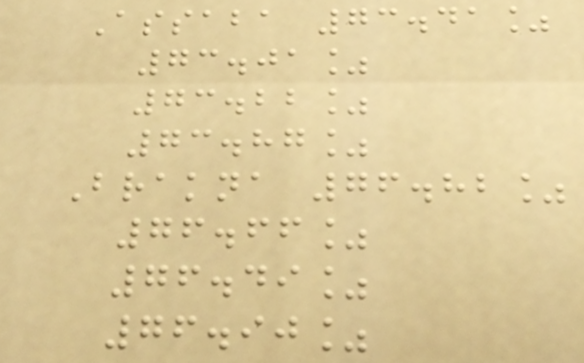Assaba 73.41%
73.01%
73.22%
73.87%
Brakna 76.82%
76.66%
76.49%
76.90%
